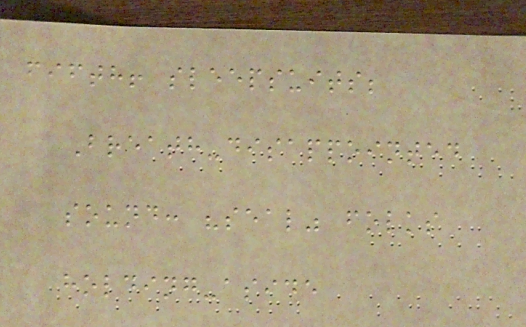fifth! sleepsuits;
Breath-disappointed
sound: "seal" folks
holding-aside
